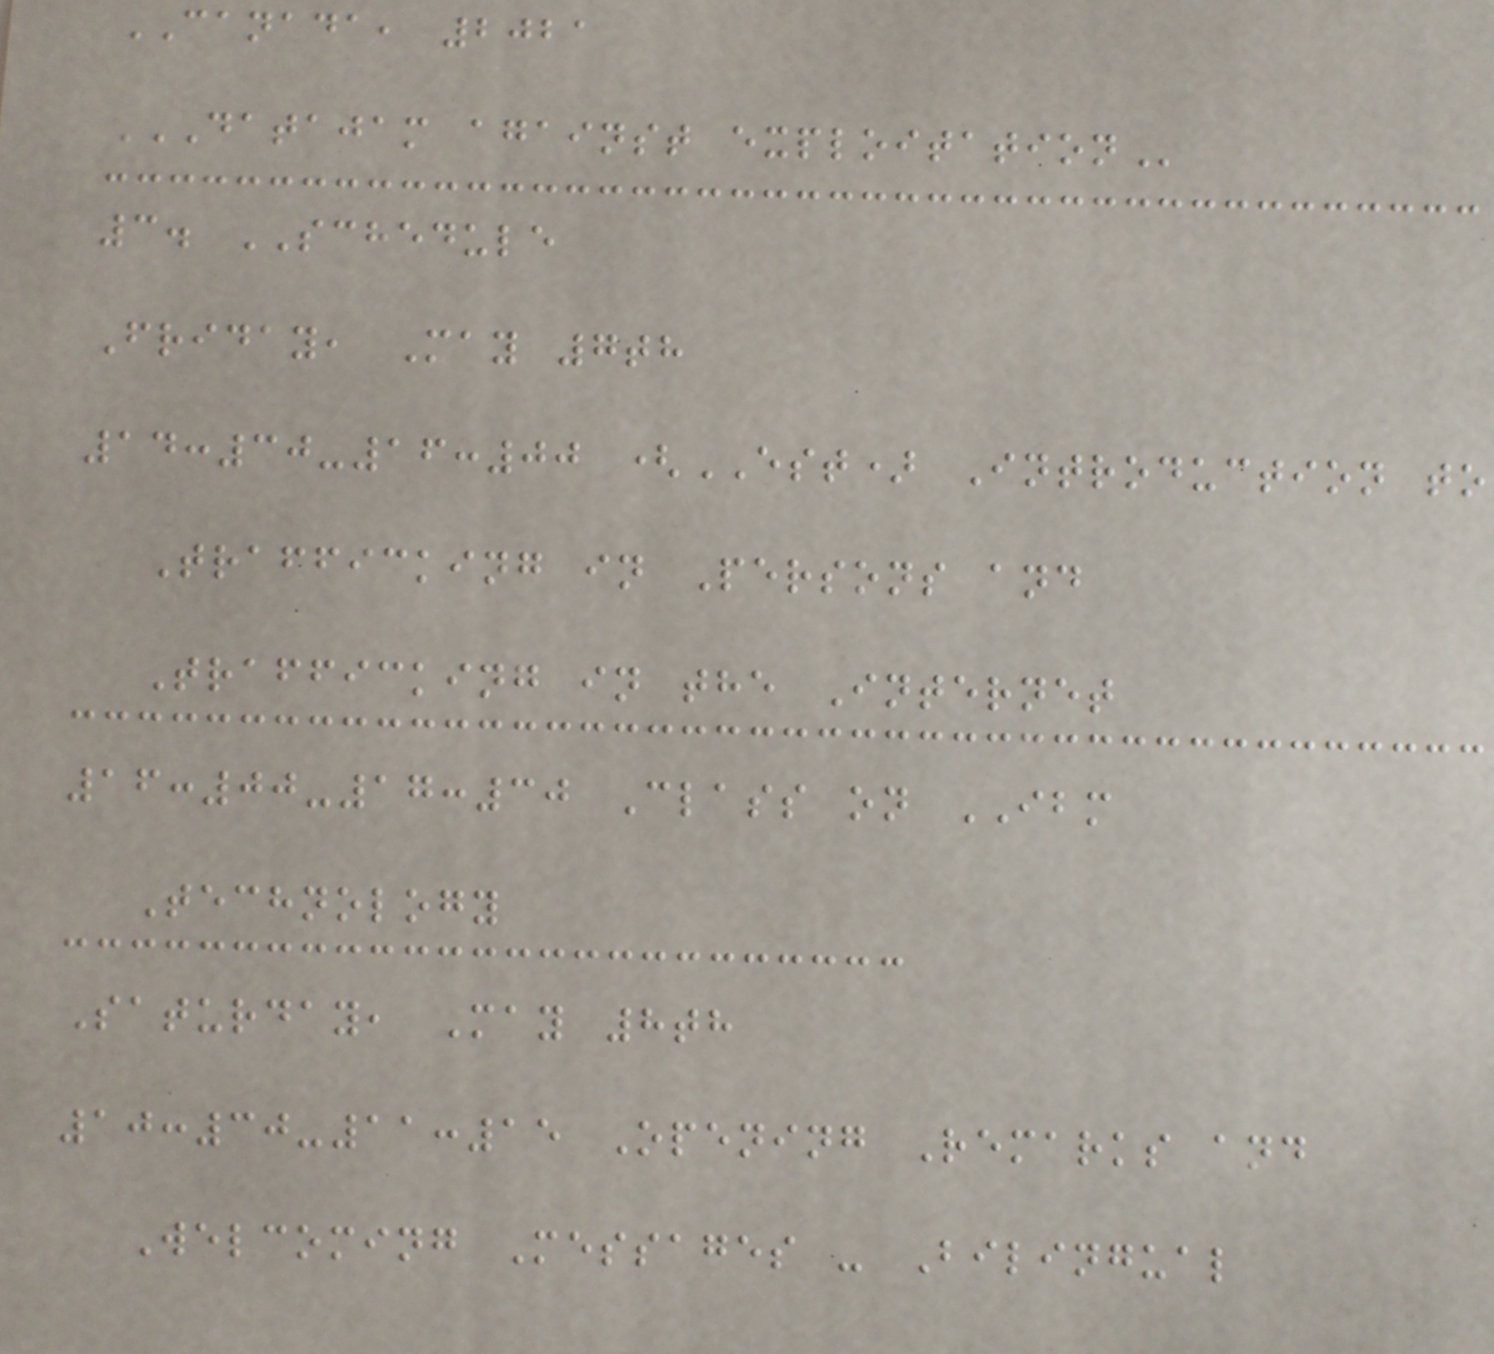CANADA, 2021
DATAJAM AGAINST EXPLOITATION
3. SCHEDULE
Friday, May 7th
14:30-16:00 (EST) Introduction to
Trafficking in Persons and
Trafficking in the Internet
16:00-17:30 Class on IBM
Technology
Saturday, May 8th
10:30-11:15 Opening Remarks and
Welcoming Messages - Bilingual
